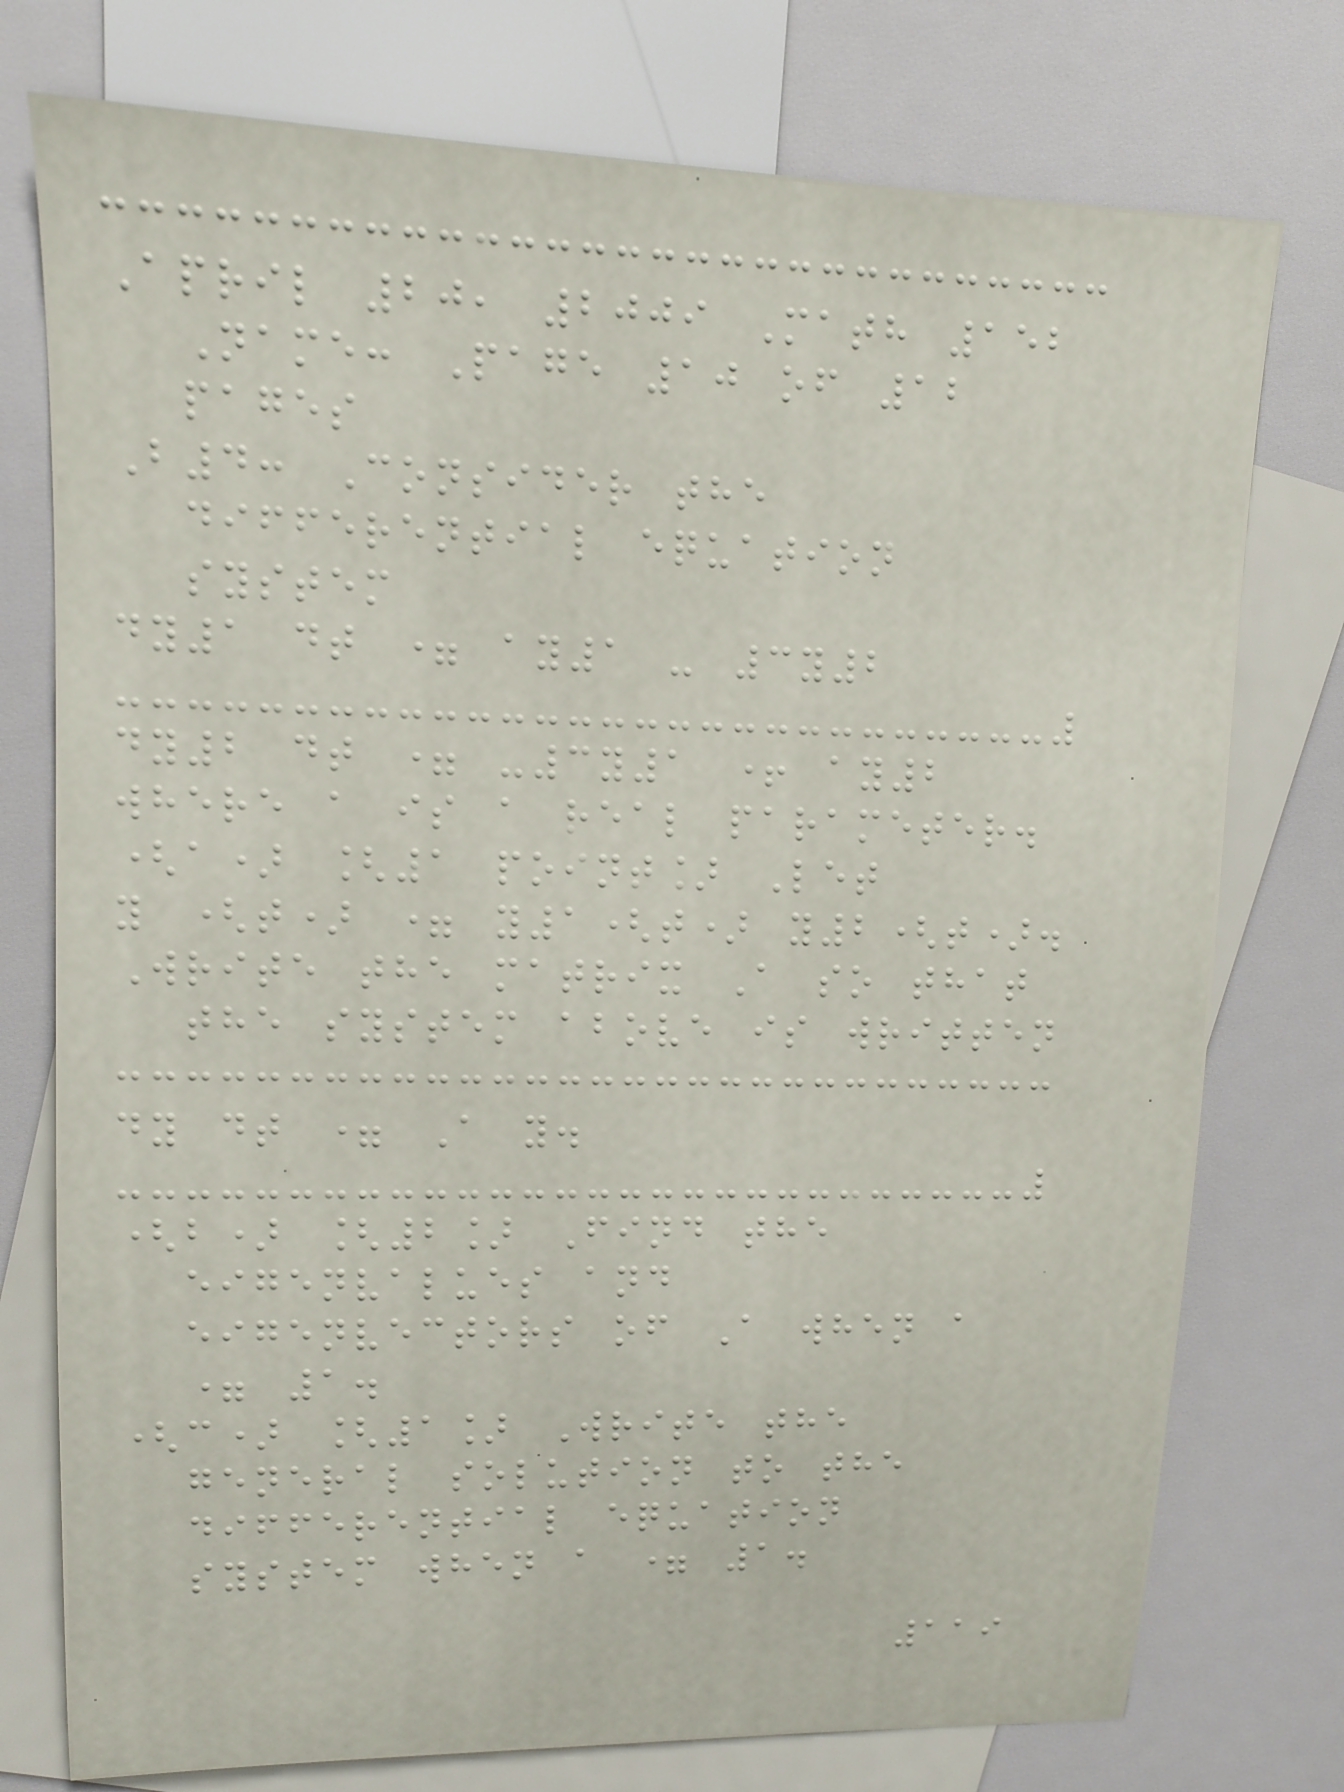April 20, 2009 Math 152
Name: Page 10 of 12
pages
B4: Consider the
differential equation
system
dy1 dt = ay1 - 3y2
dy2 dt = -3y1 + ay2
where a is a real parameter.
(a) [1 point] Let
y (t) = y1(t) y2(t).
Write the matrix A so that
the system above is written
dy dt = A y.
(b) [2] Find the
eigenvalues and
eigenvectors of A when a
= 1.
(c) [1] Write the
general solution to the
differential equation
system when a = 1.
119
